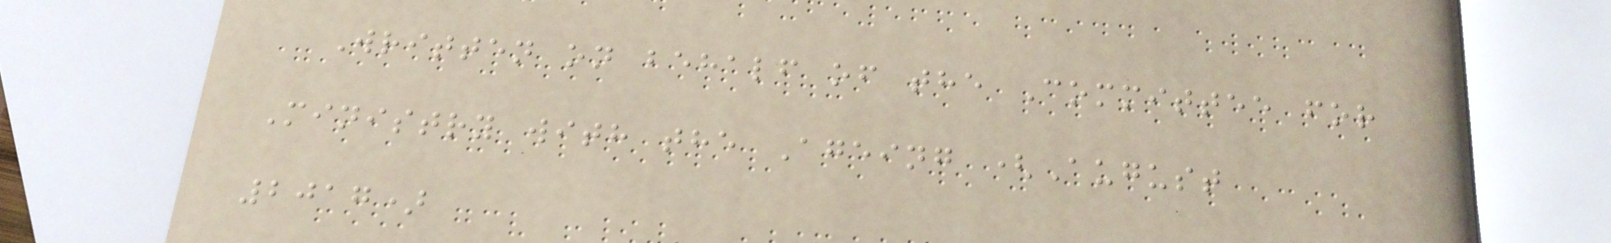Written on behalf of the Committee for
Ministry with the Ageing (August
2017)
